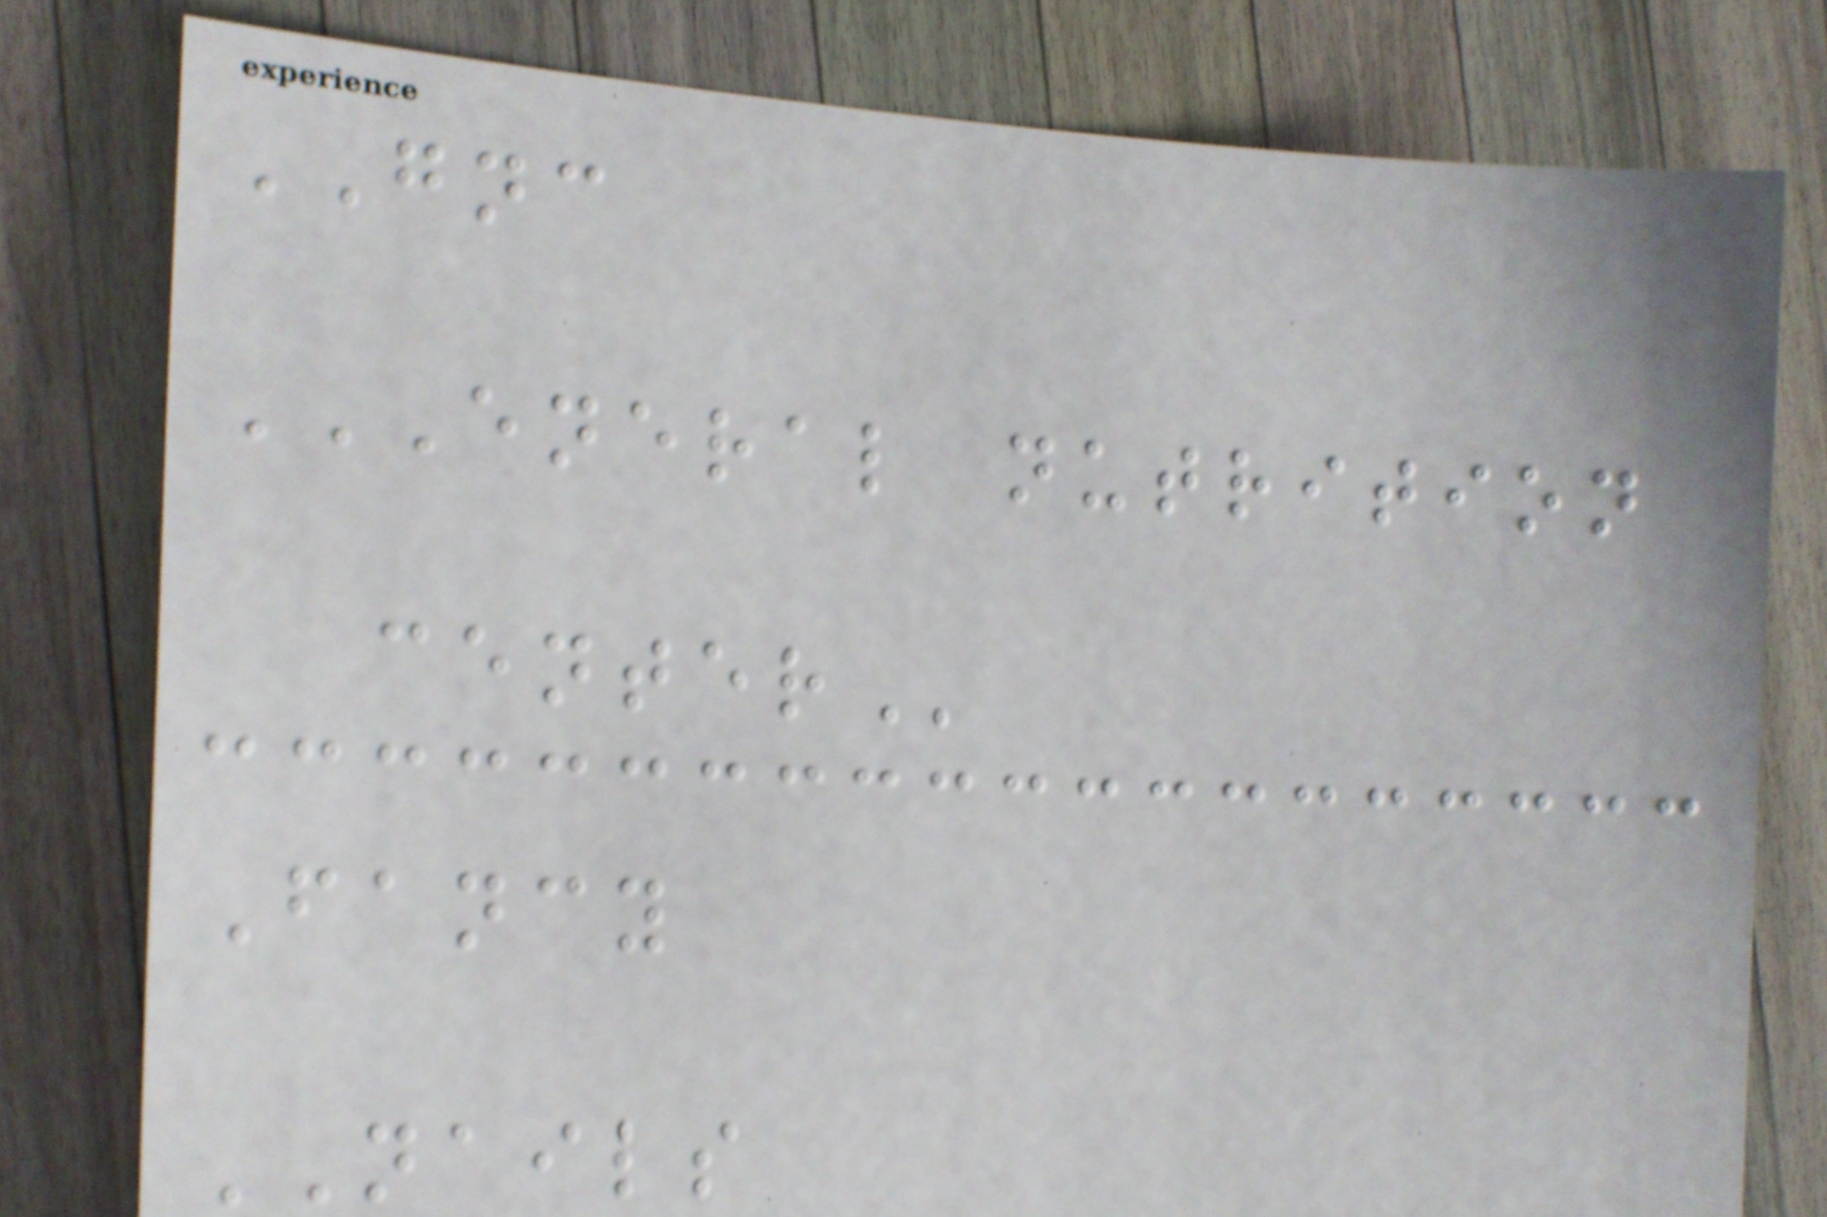GNC
ENERAL NUTRITION
CENTER
Fancy
NAILS
